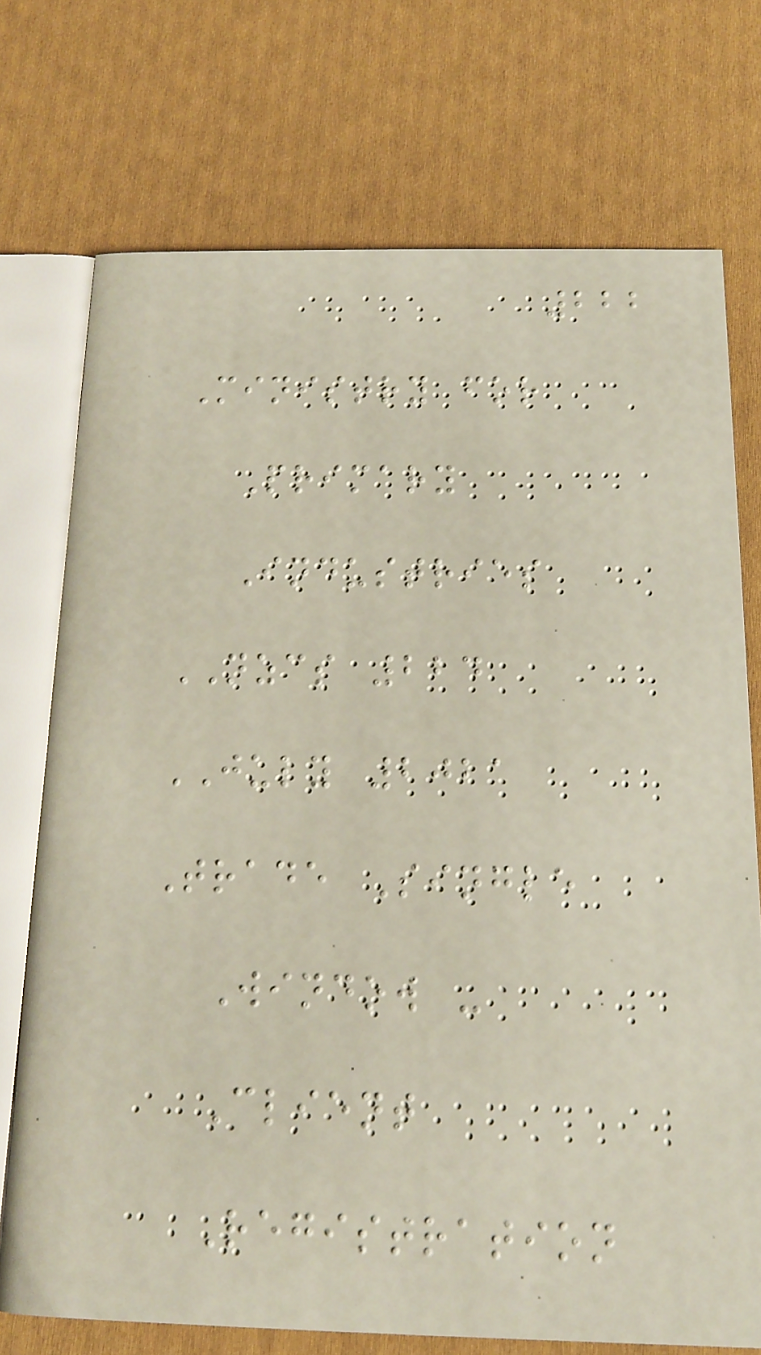222
Ministry for
Primary
Industries
NZCS 224
JULY 2021
Trade Single
Window -
Client
Registration
